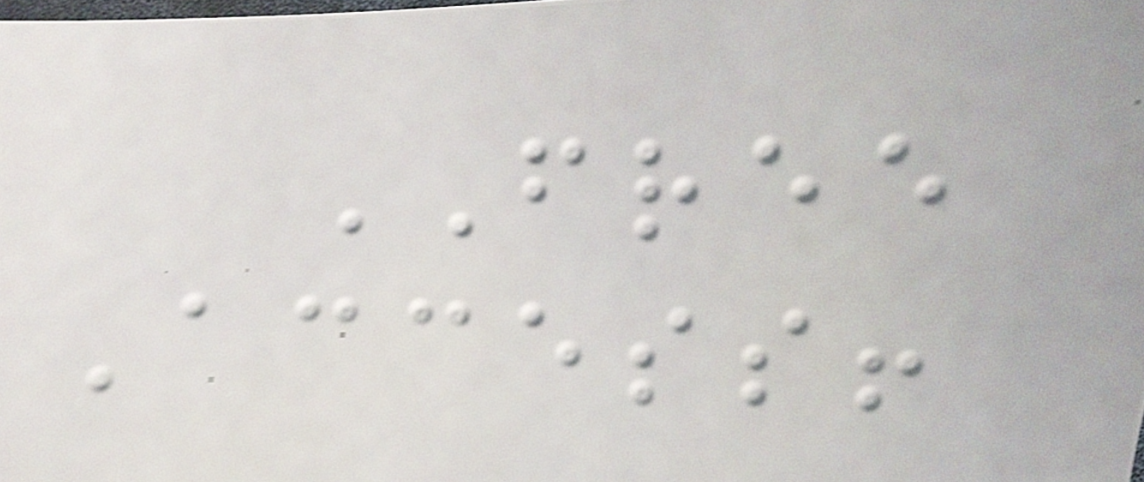FREE
Access!
